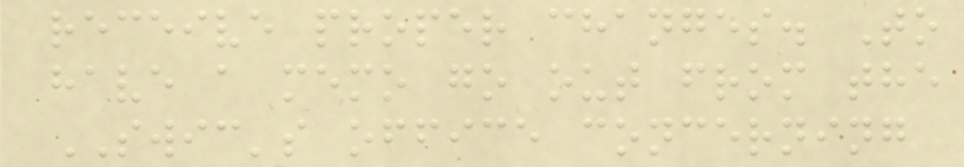receive proper changes. To
have a memo go out from the
SWIC's office concerning
